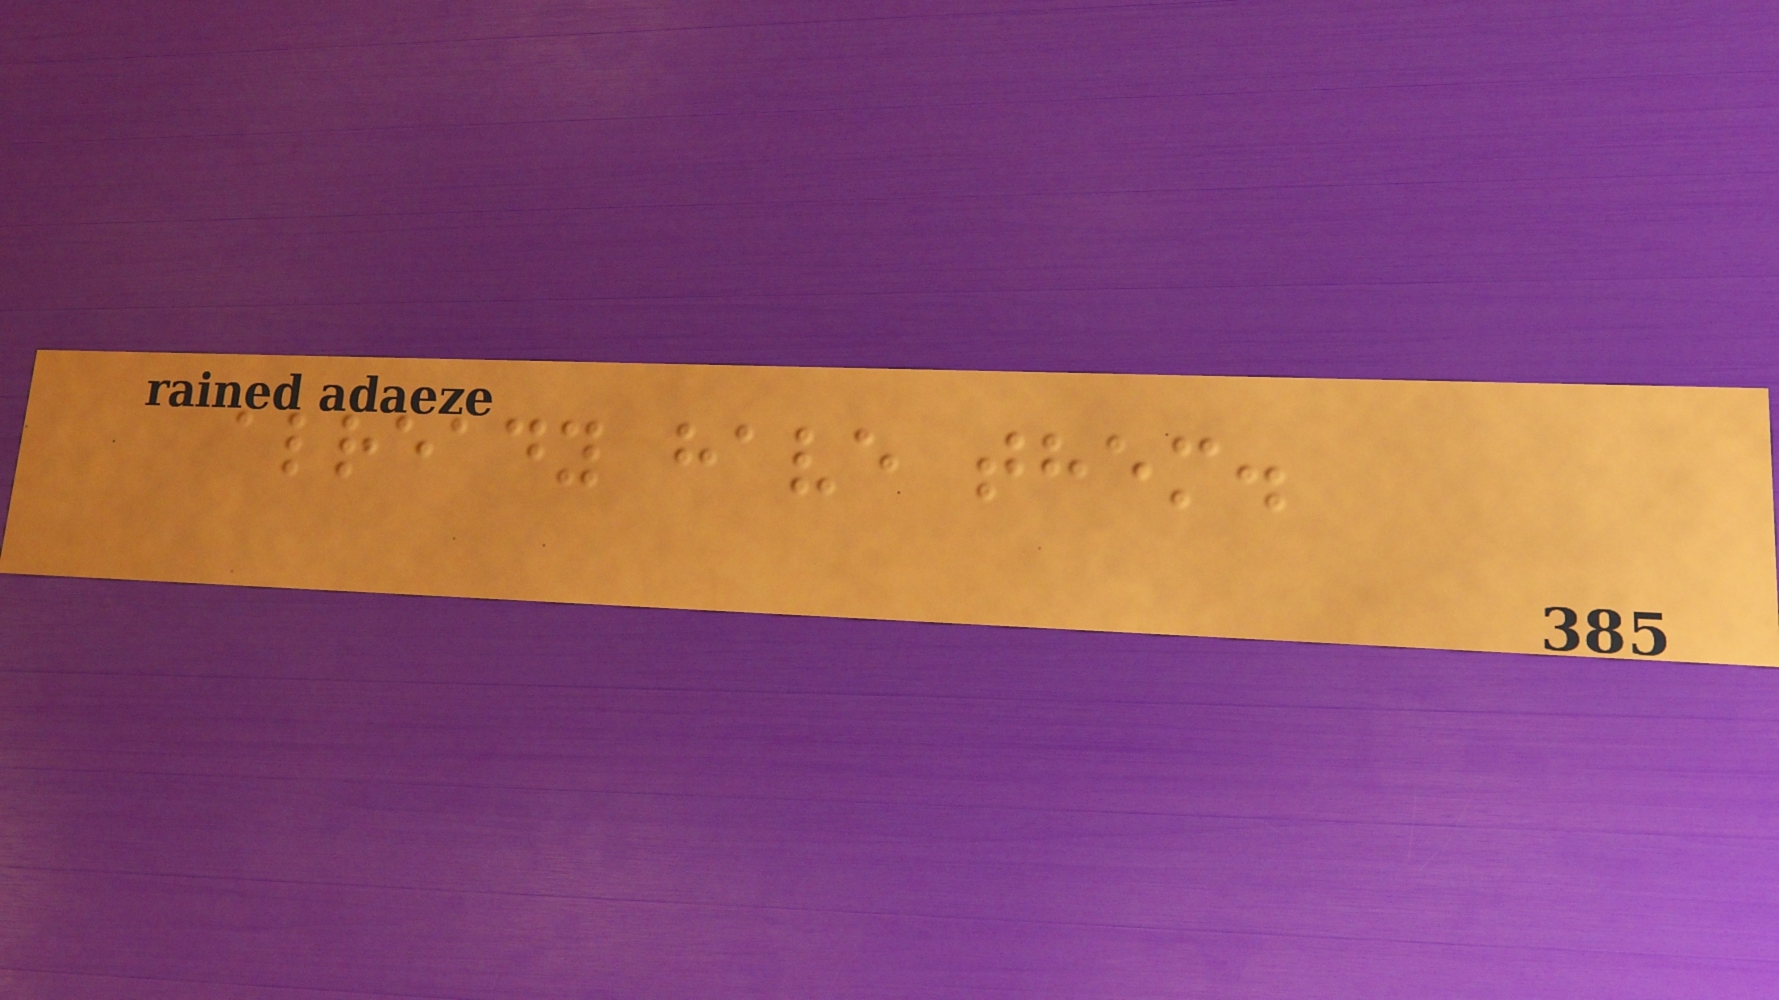already have them.
